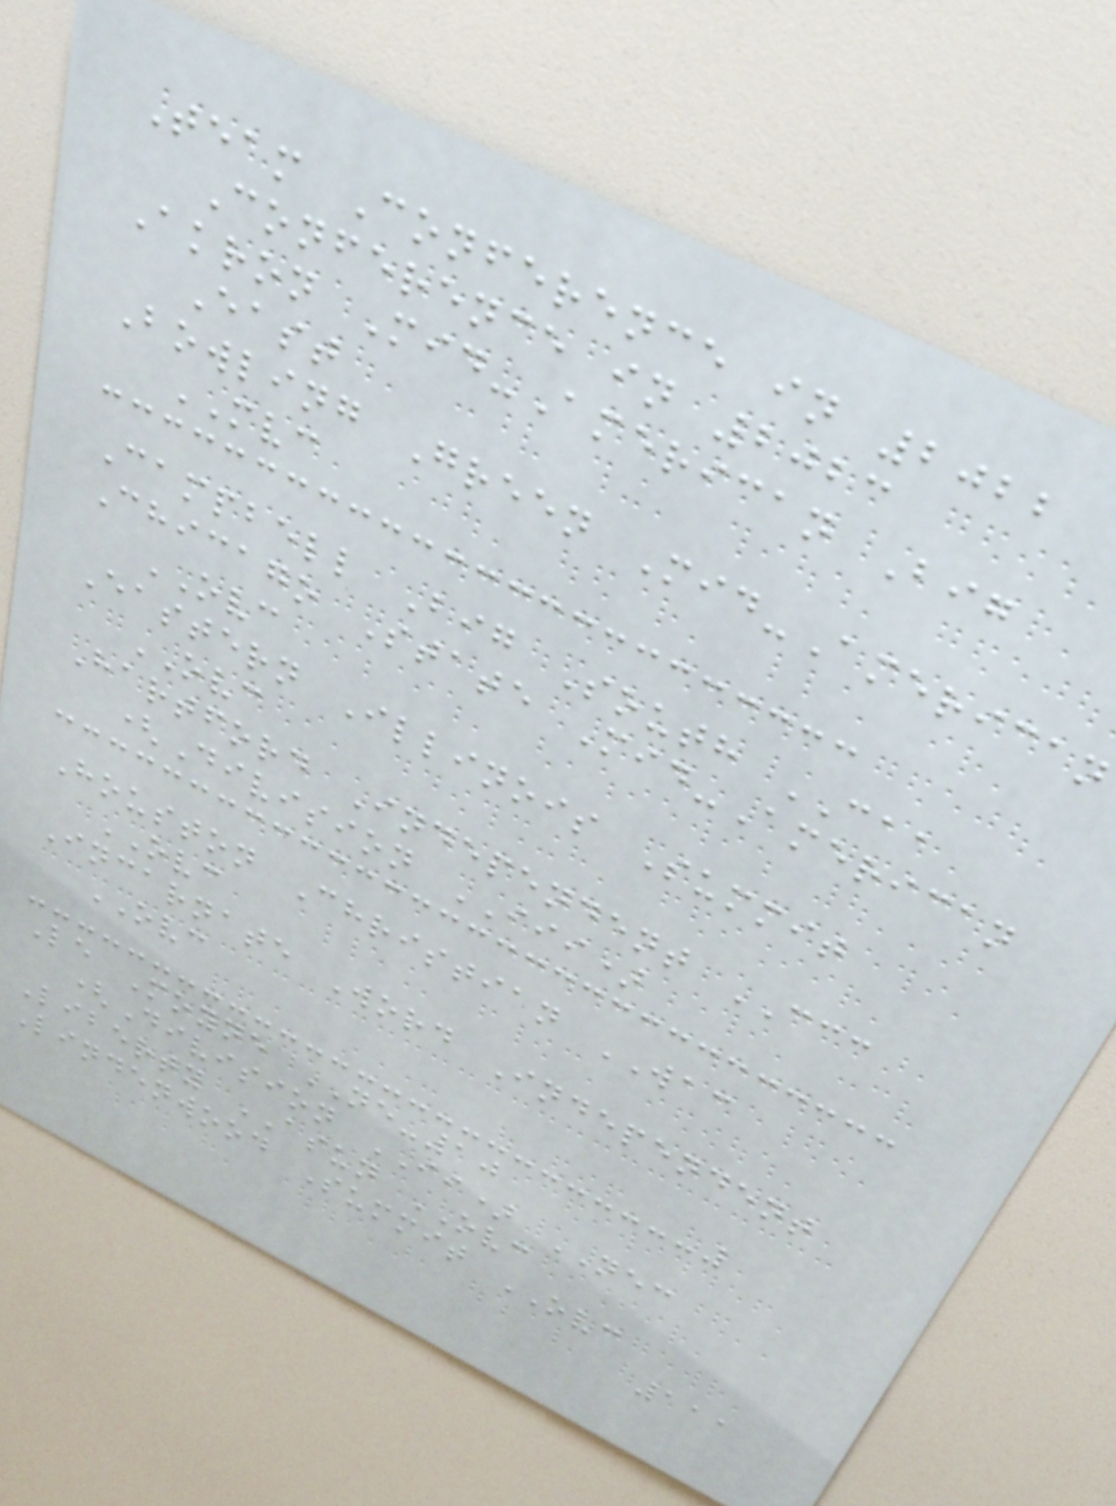Team Conference in 2022
Conference in 2023
Akron Mid-American Big
East
Bowling Green Mid-American
MVC
Campbell Big South CAA
Chicago State Mid-American
OVC
Eastern Illinois Summit
OVC
Hartford Independent CCC
(Division III)
Houston Christian WAC
OVC
Incarnate Word Independent
OVC
Le Moyne NE-10
(Division II) NEC
Liberty ASUN OVC
Lindenwood Summit OVC
111
